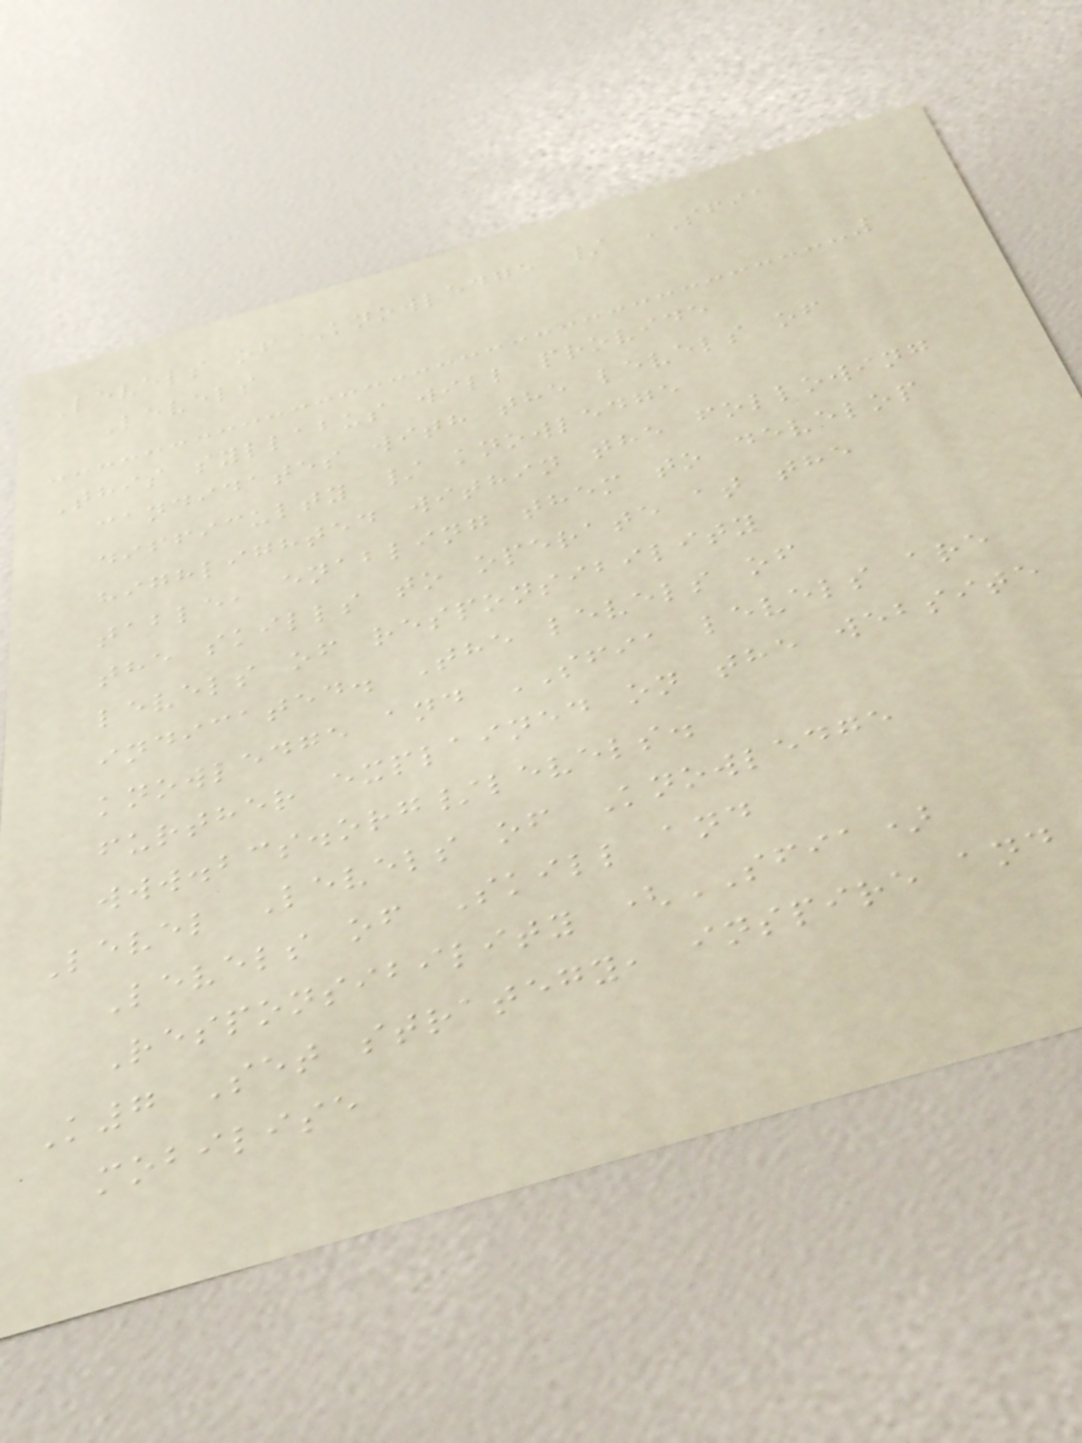Levels of Knowledge / SFIA
Levels
This syllabus will provide
candidates with the levels of
difficulty / knowledge
highlighted within the following
table, enabling them to develop
the skills to operate at the
levels of responsibility
indicated. The levels of
knowledge and SFIA levels are
further explained on the website
www.bcs.org/levels.
Level Levels of Knowledge
Levels of Skill and
Responsibility (SFIA)
K7 Set strategy, inspire and
mobilise
